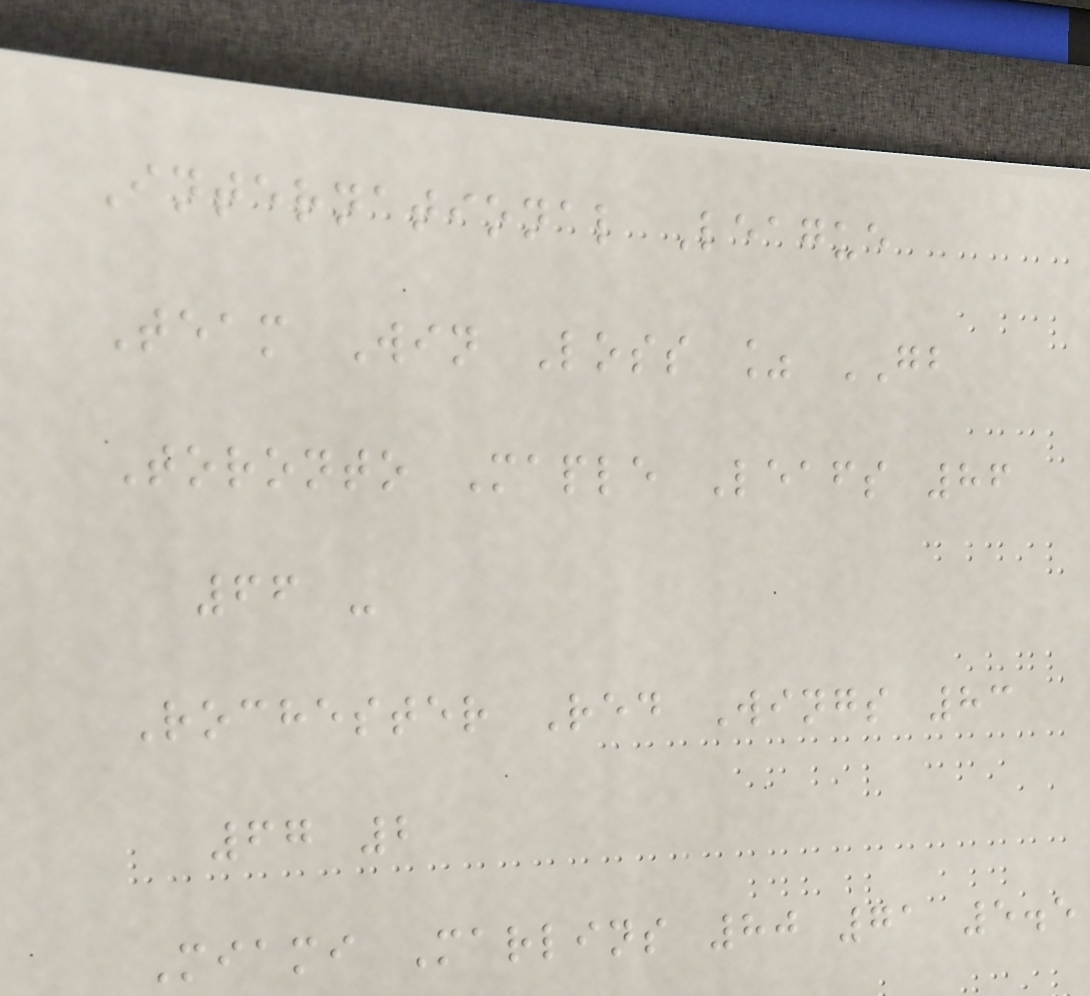International League
Team Win Loss % GB
Toronto Maple Leafs 86
66 -
Rochester Red Wings 83
67 2
Miami Marlins 80 71 5.5
